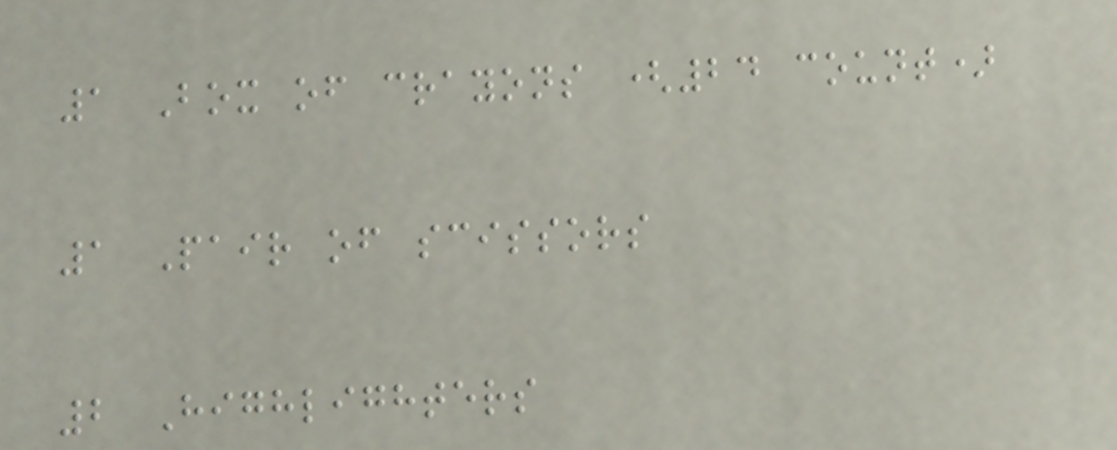1 Box of crayons (24 count)
1 Pair of scissors
2 Highlighters
